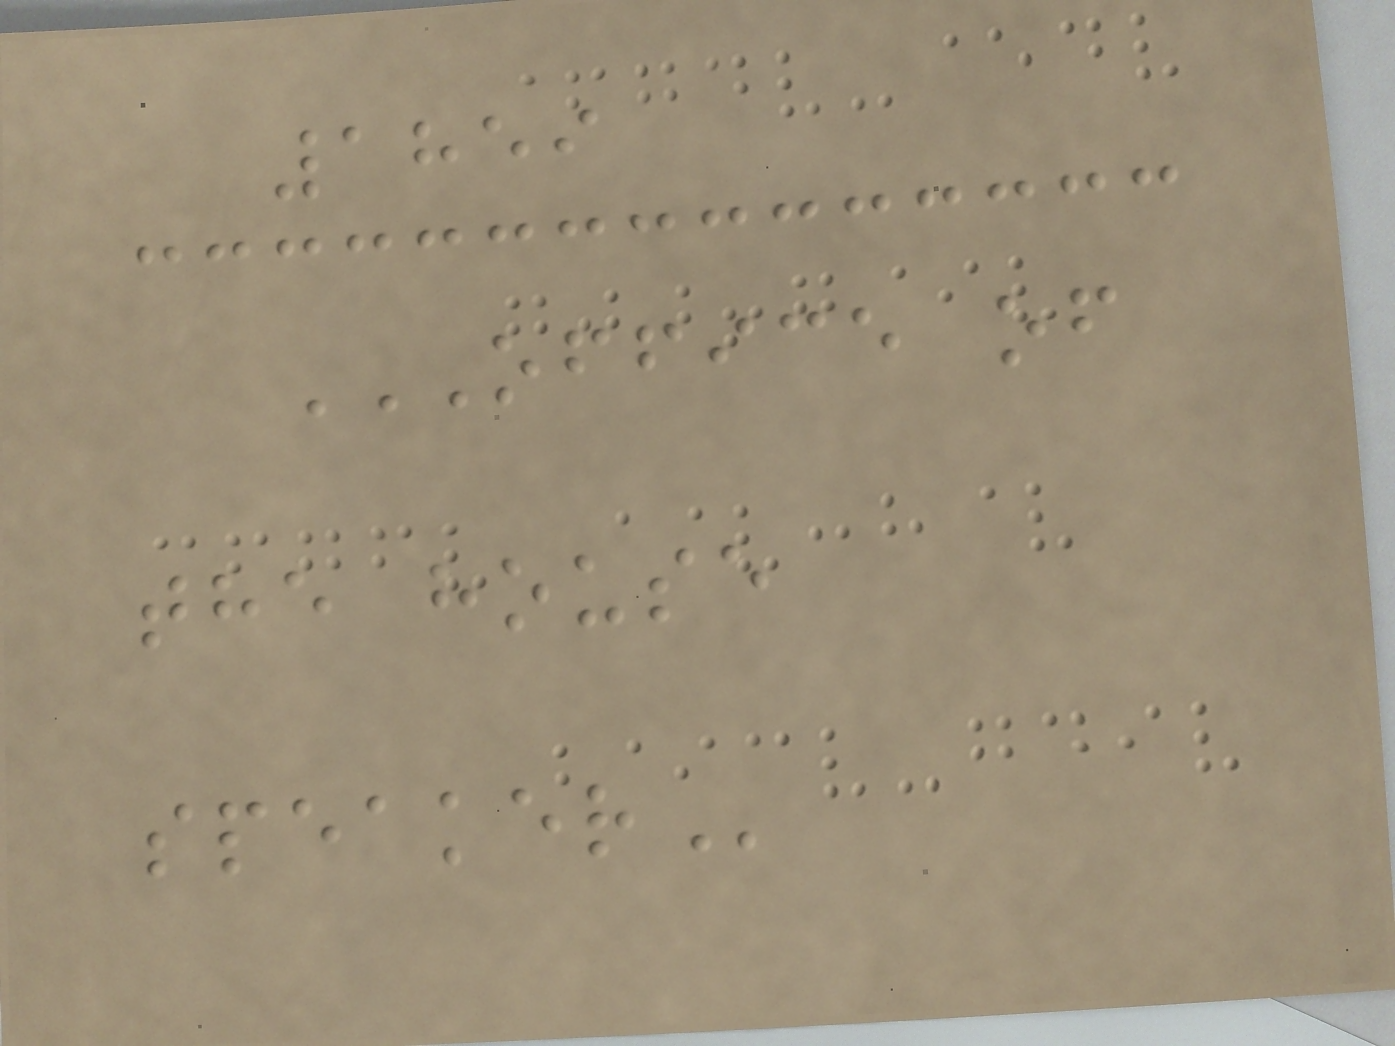1859
OFFICE OF
THE HOUSE
SPEAKER
